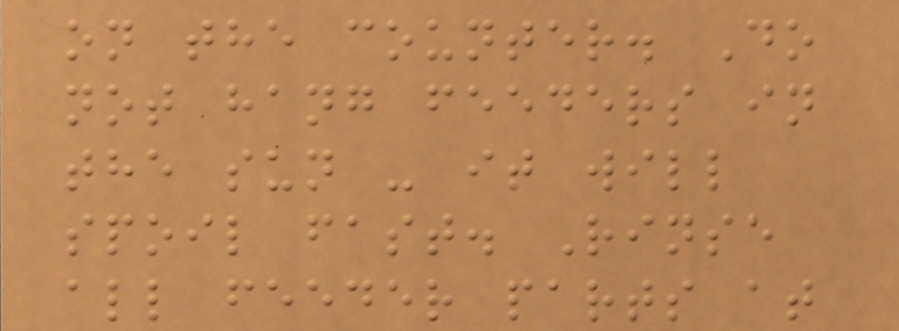on the counter. Do
not hang feeders in
the sun - it will
spoil fast. Rinse
all feeder parts at
